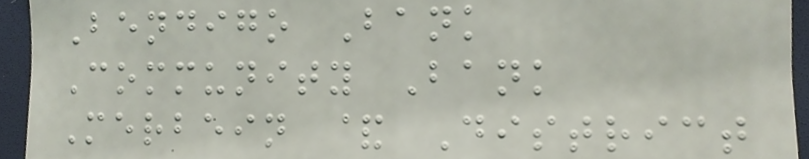Bendigo Bank
Community Bank
Merbein & District
